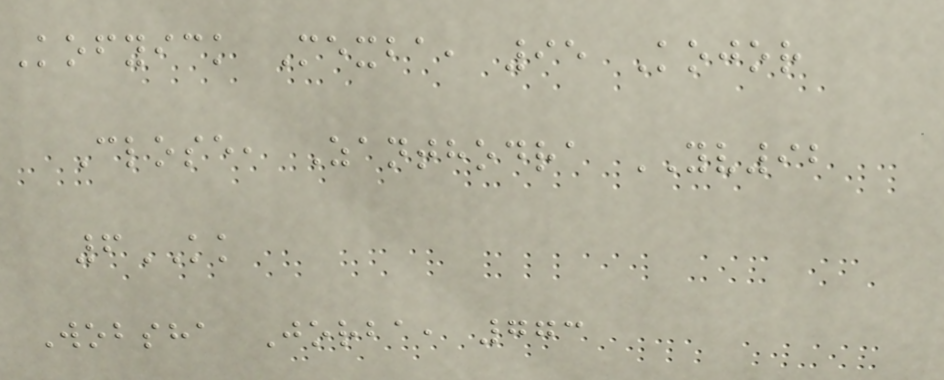Kofyick Mexba, 95 Kojor
Close, Zanthodra YV92
6KK
Wobsha Jorba, 773
